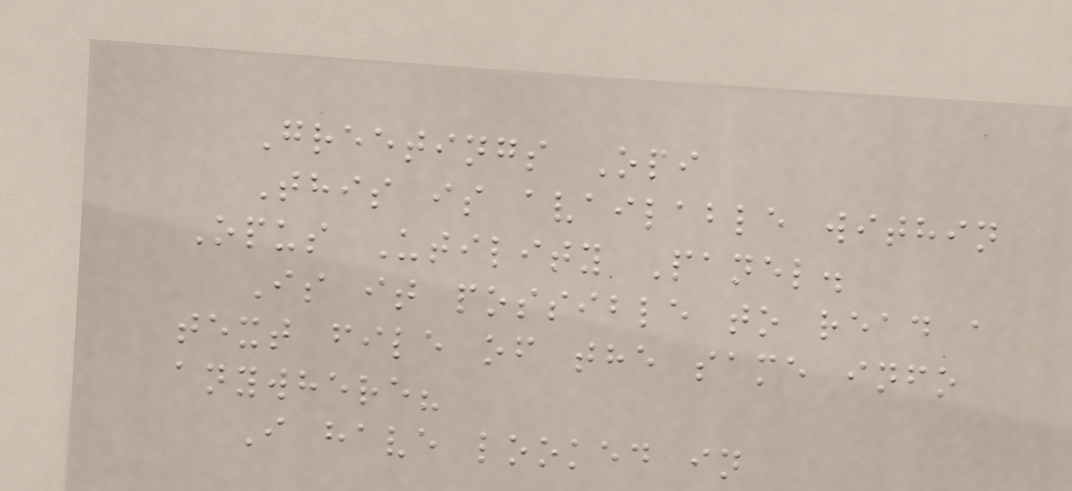Greetings Opi
This is available within
Opus Utility Panel.
Is it possible to read a
text file of the same info
anywhere?
I have looked in
